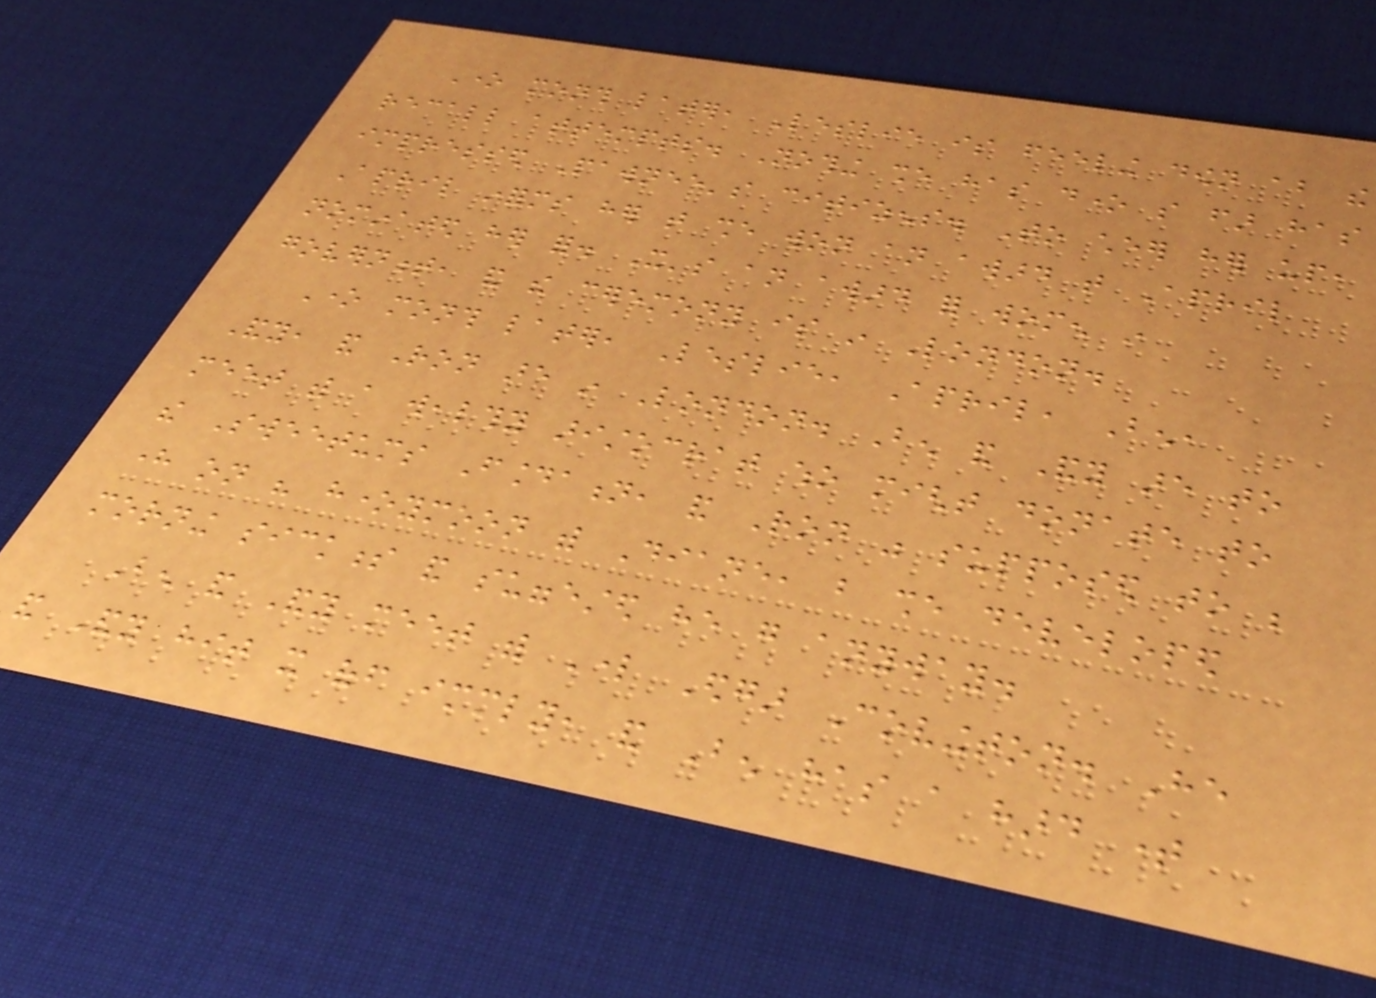One month later, Leslie is feeling down about the
recall attempts. Nothing she has done so far has
impressed Pawnee's citizens. To cheer her up,
April informs her that she won an award that April
nominated her for. It's an award for women in
government, and the ceremony is in London.
One month later, Leslie, April, Ben,
Andy, and Ron are in London. Ben and Andy are to
meet with a wealthy aristocrat who might donate to
the Sweetums Foundation, and Ron was supposed to be
here on his honeymoon with Diane, but she developed
morning sickness and suggested he go anyway.
Ben and Andy meet with Lord Edgar Covington. He
and Andy hit it off immediately, and Ben has a hard time
